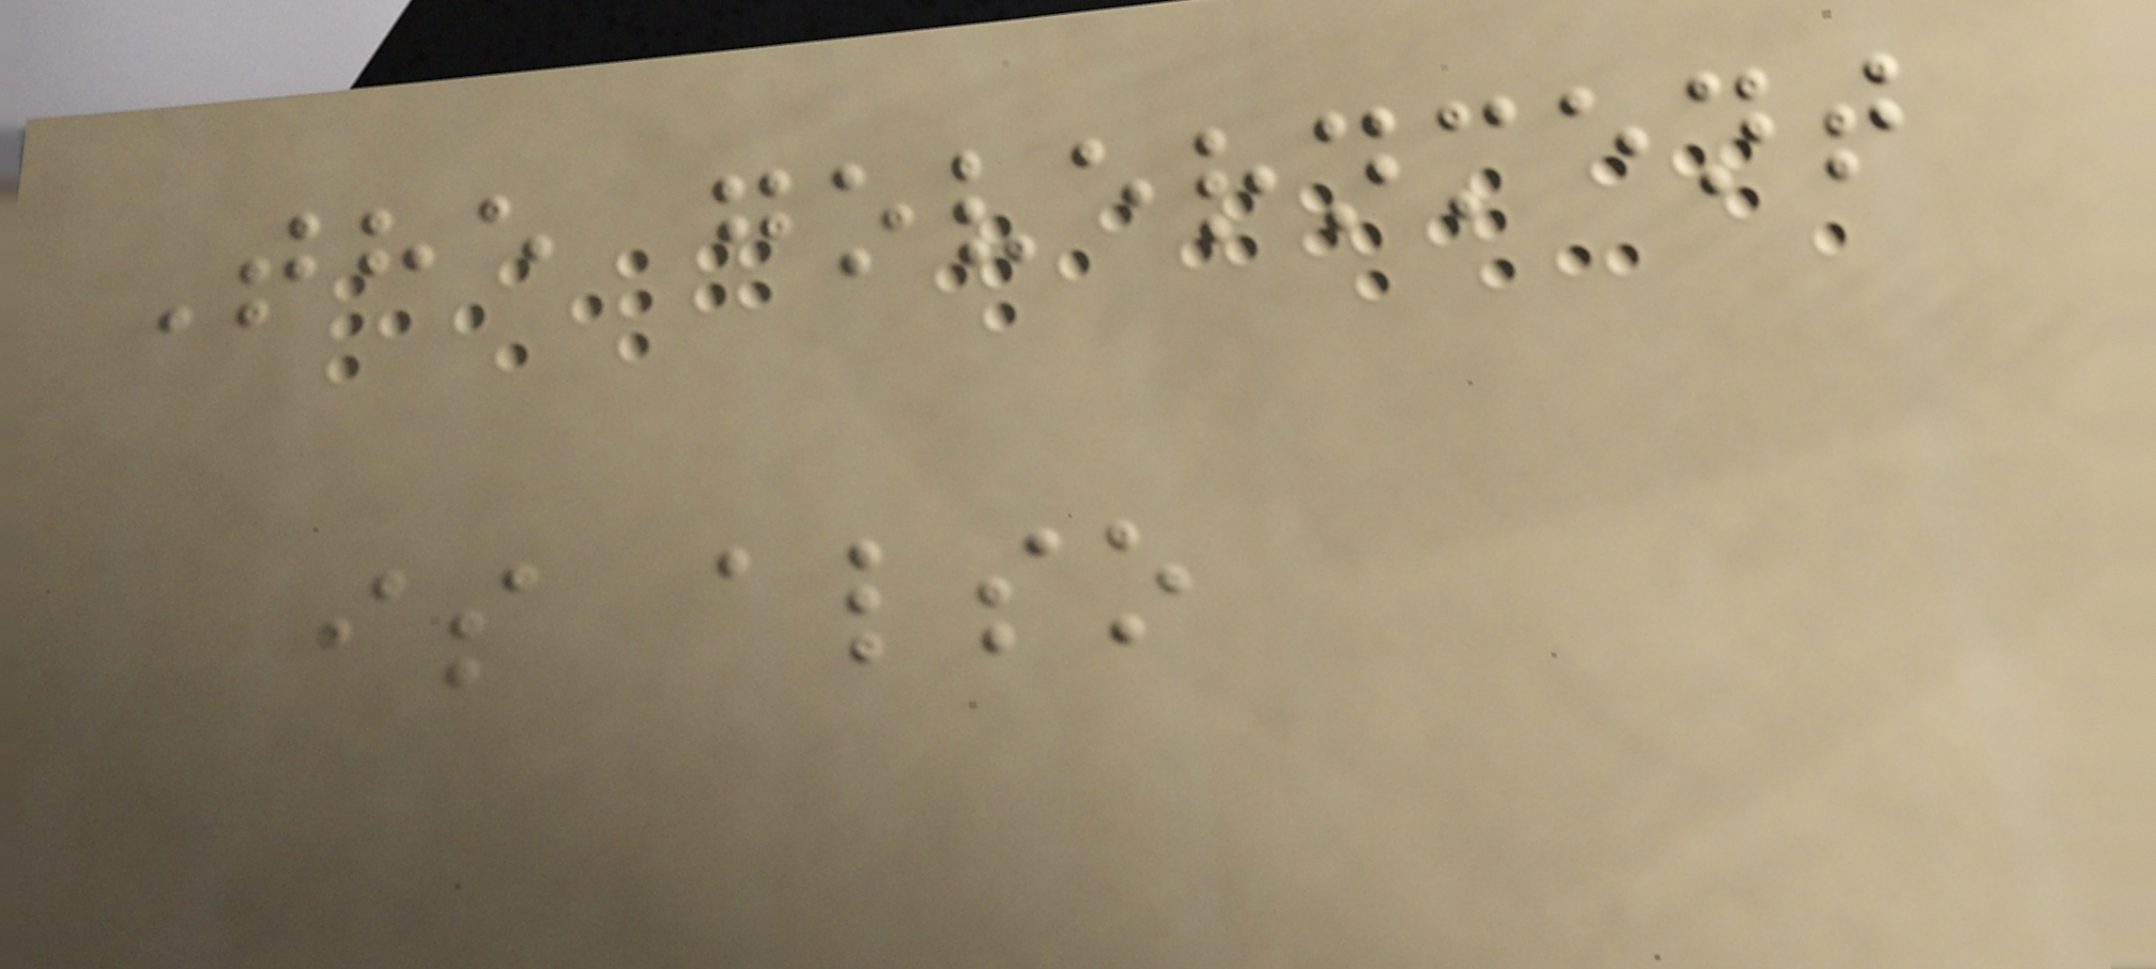The government
is also
